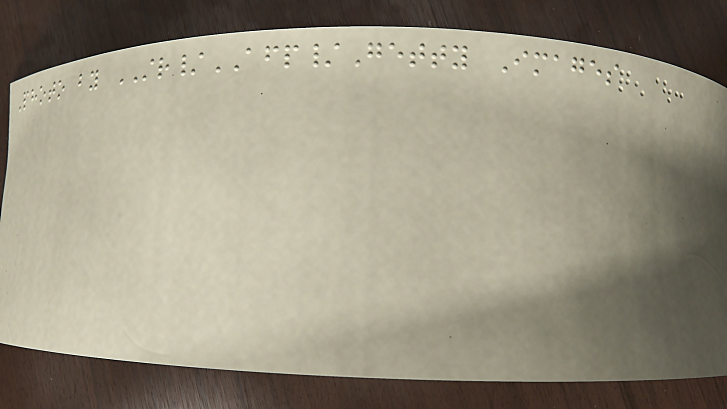Photo by STR/AFP/Getty Images
